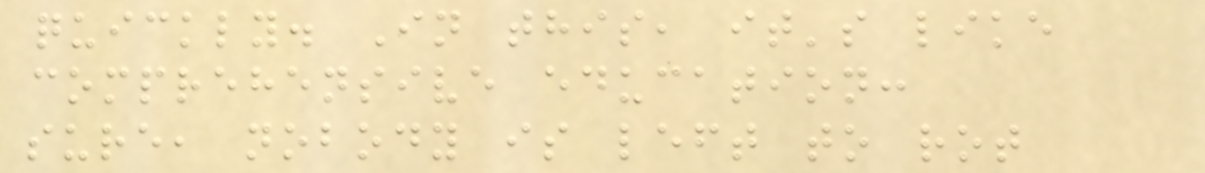quickly. In this, it's like
comprehensive education:
sure, nobody is left to rot
